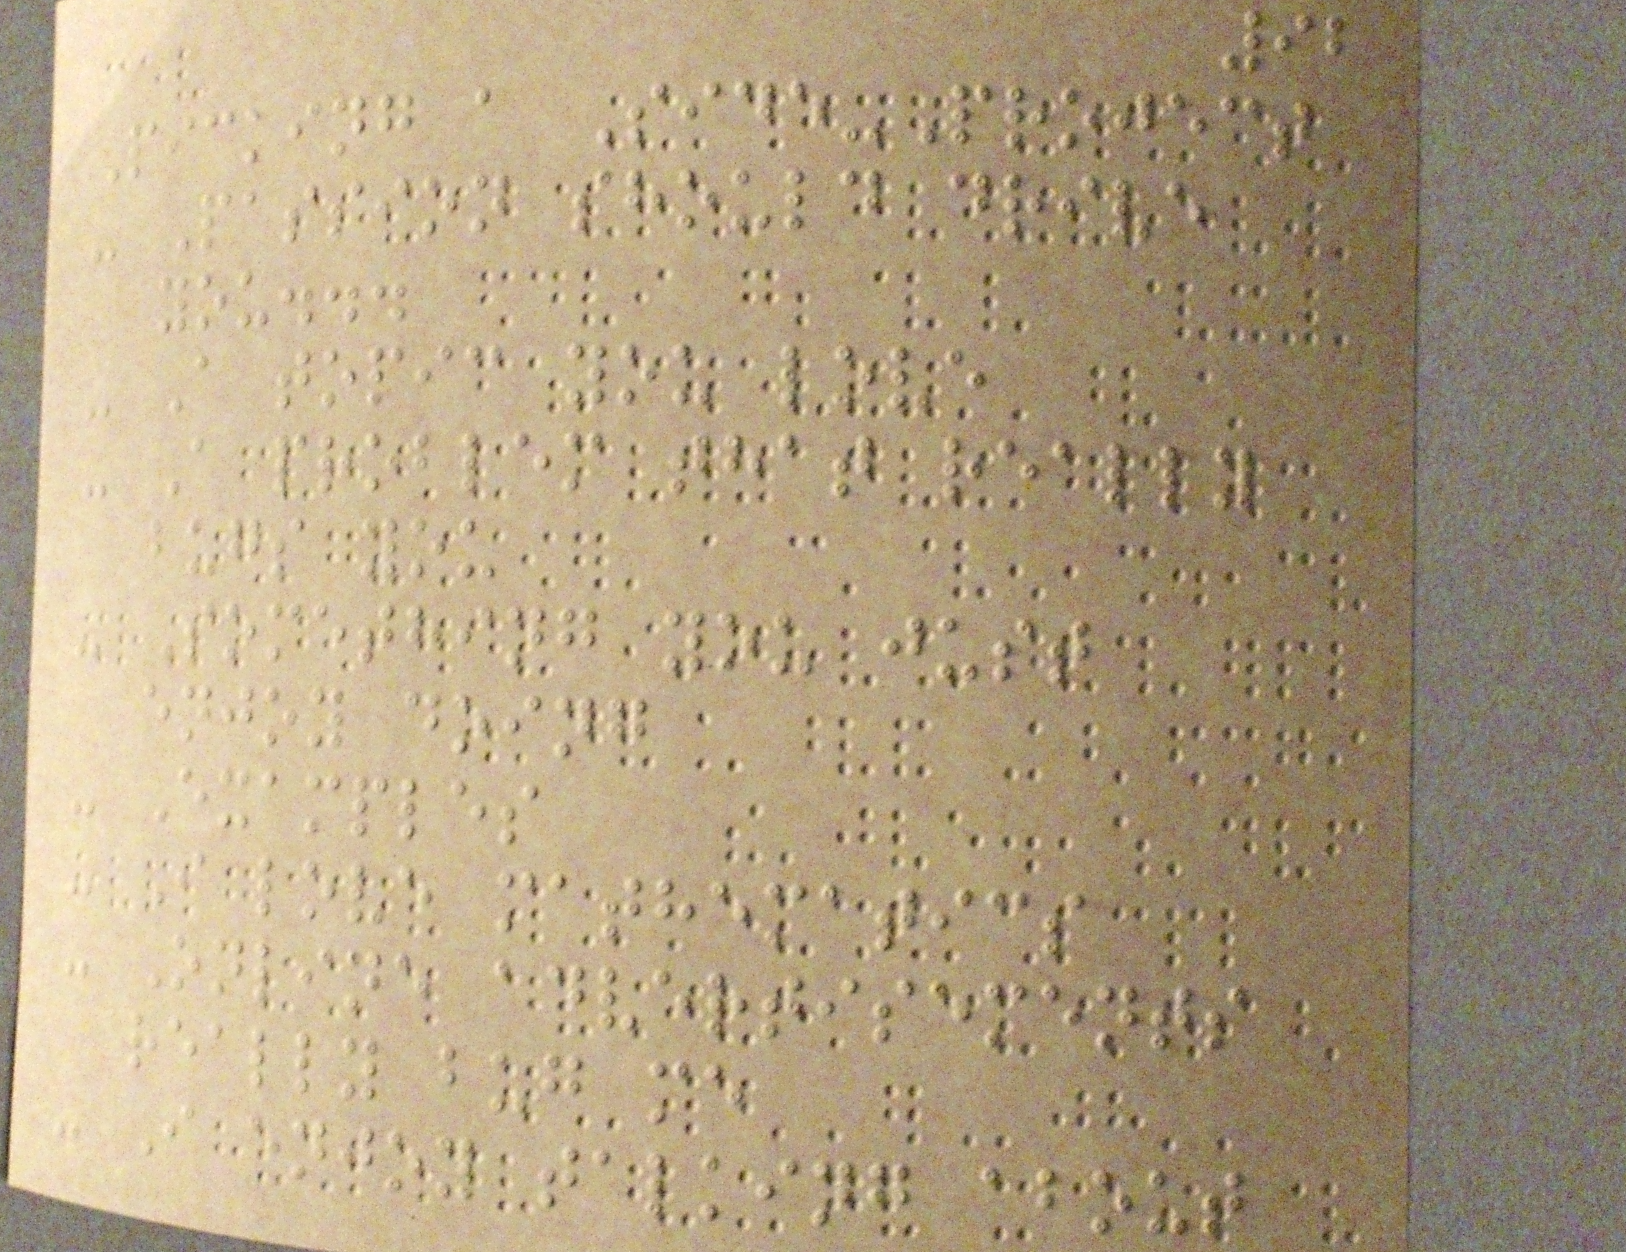92
Picking a Side-Project
- Passion should drive
you...
- A topic you love
- A problem that really
bugs you
- Something you just
enjoy doing
- Examples
- I love mathematics
- Online advertisements
really bug me
- I enjoy talking about
